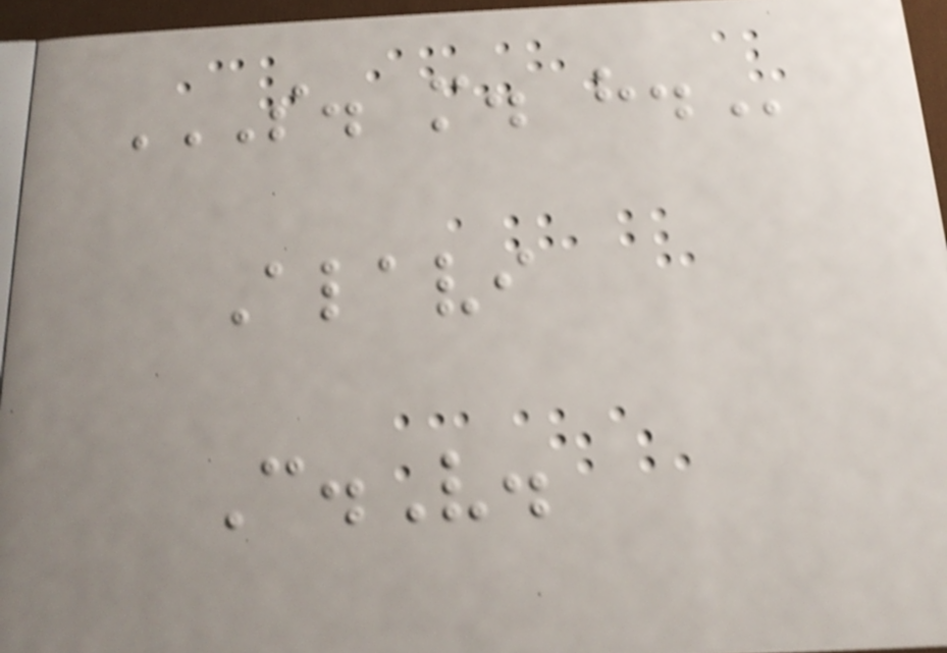S. M. H.
Alavi
C.V.
